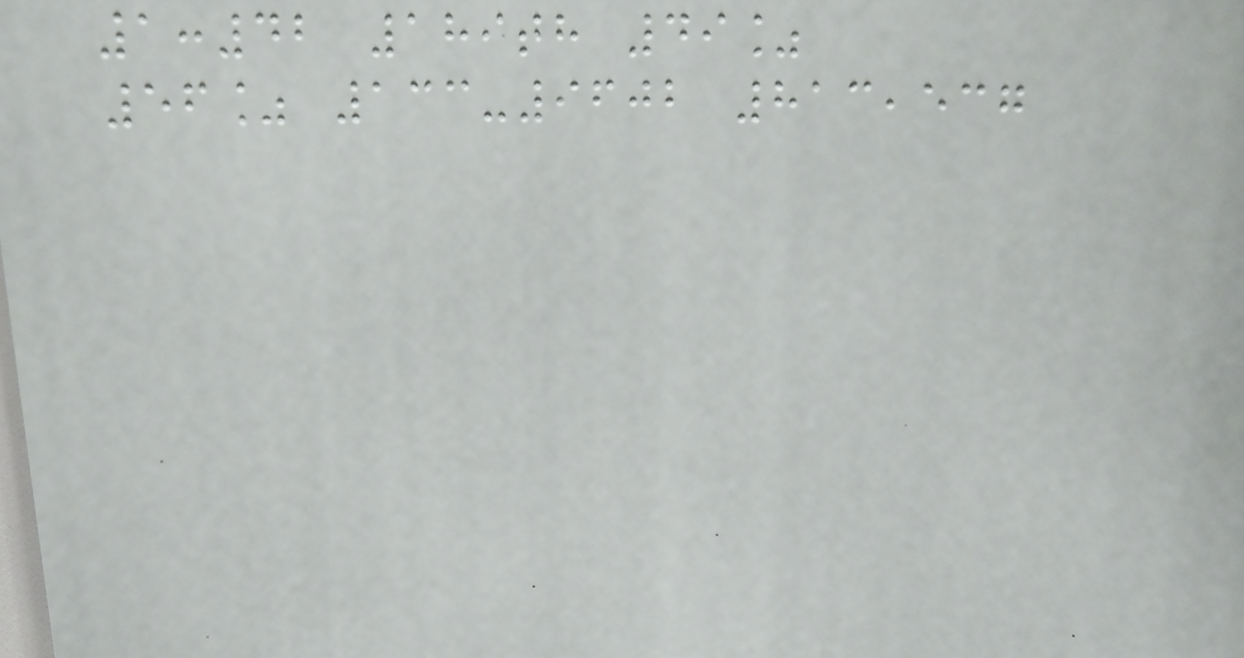1:42 189th 49%
56% 133-9602 813,537
